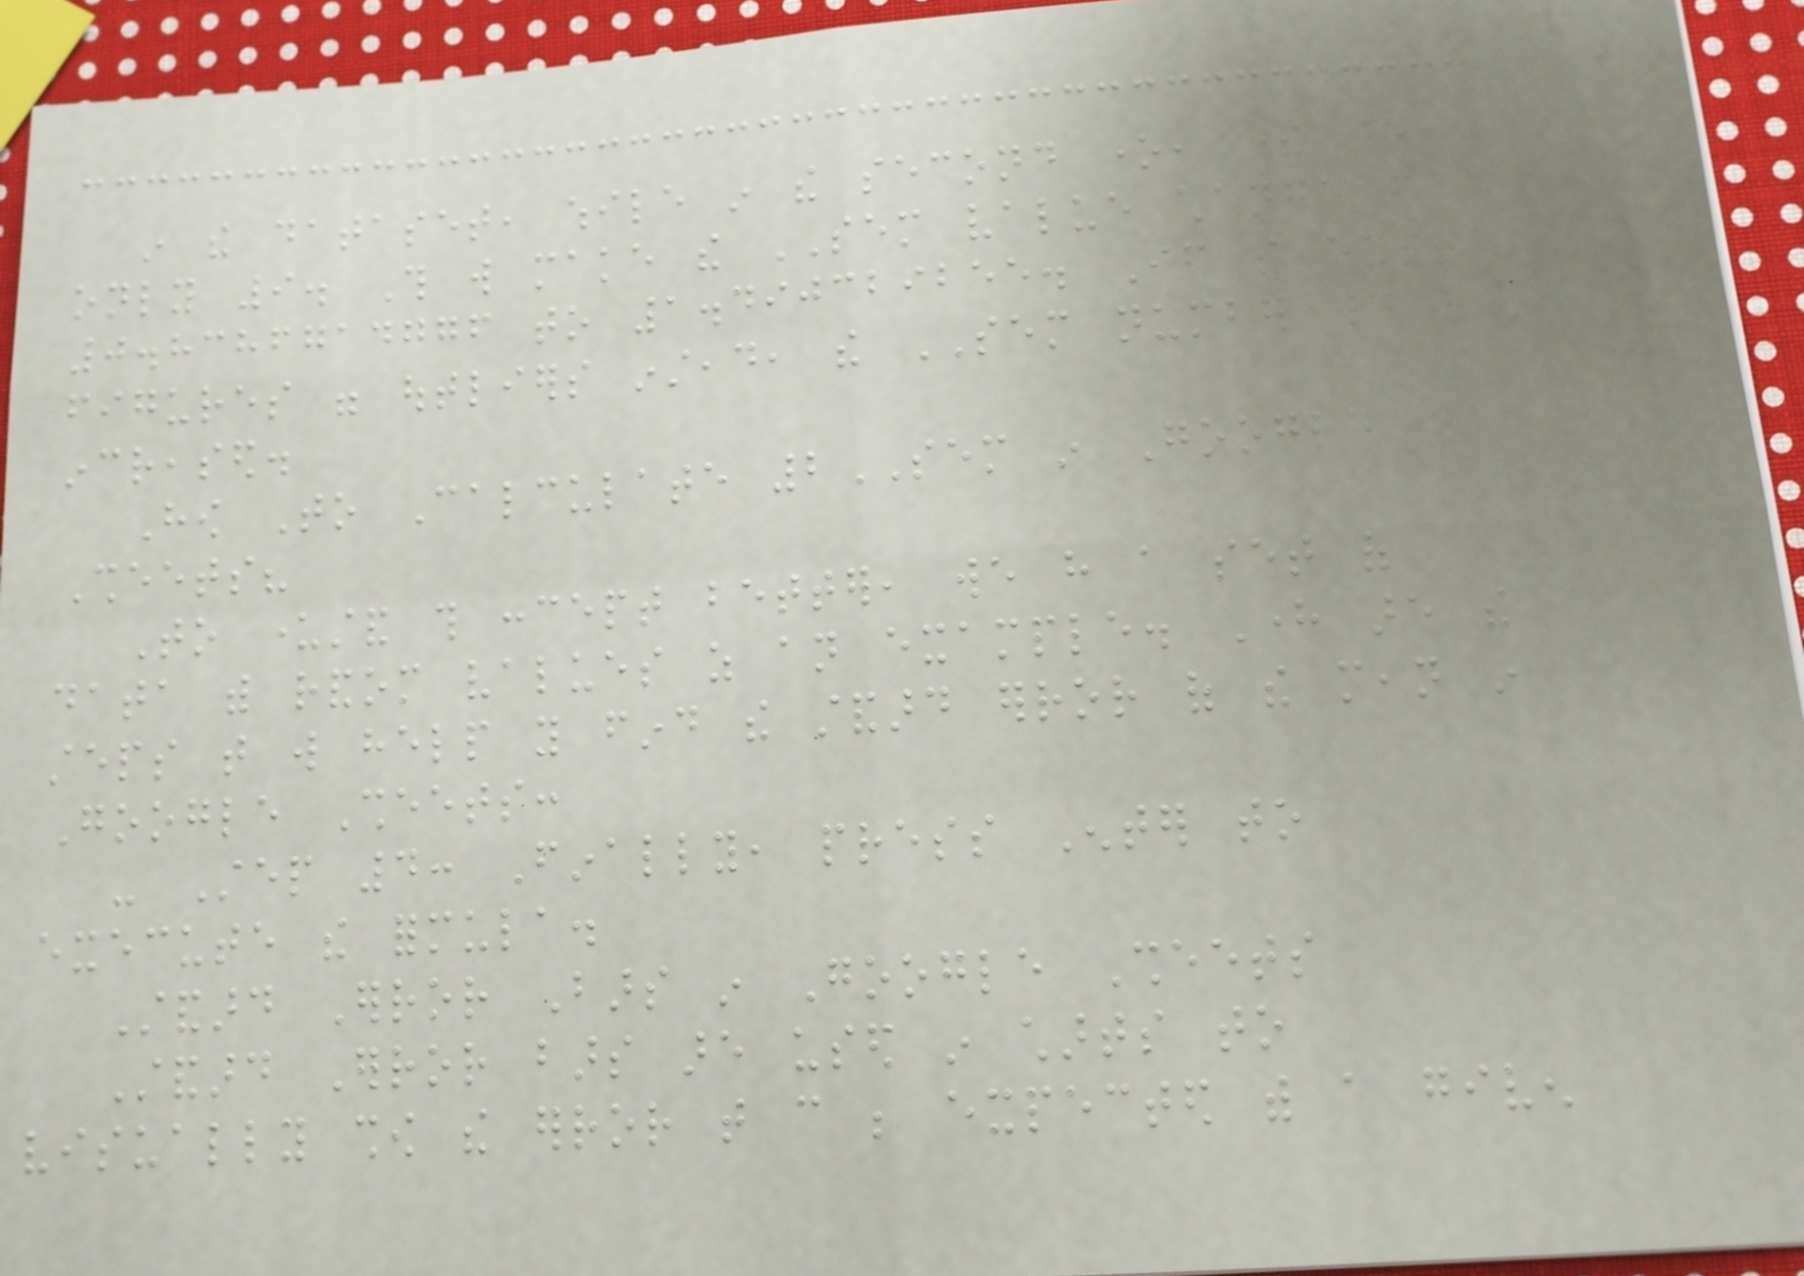in the dataset, while in the second one, there are
only 9. This will make the SEM value change from
0.8386714776 to 1.490329255. If the extra
figures were outliers instead, the SEM number would have
increased.
How To Calculate 2SEM in Google
Sheets?
To understand this concept better, we have a set of
data with random values as an example. Here are the
steps that will help you find the standard error of the mean in
Google Sheets:
- Step 4: Finally, press Enter to
execute the formula.
Standard Error Bars in Google Sheets
Standard Error bars are used in charts to
visually show the error that can be expected with a given
